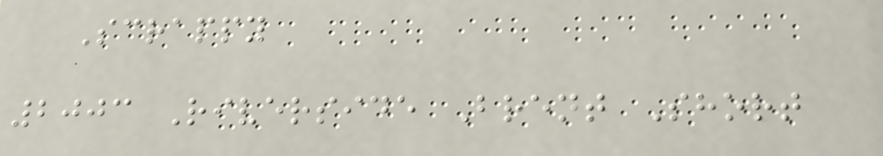Scrappy
2003 Riverside Brent Short
